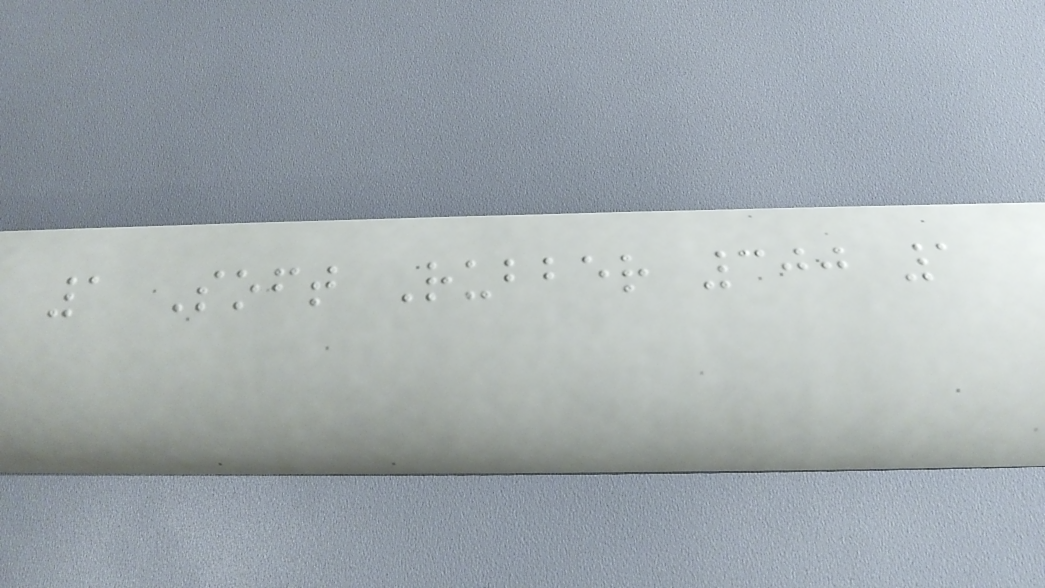1 Soft Rubber 300 1
